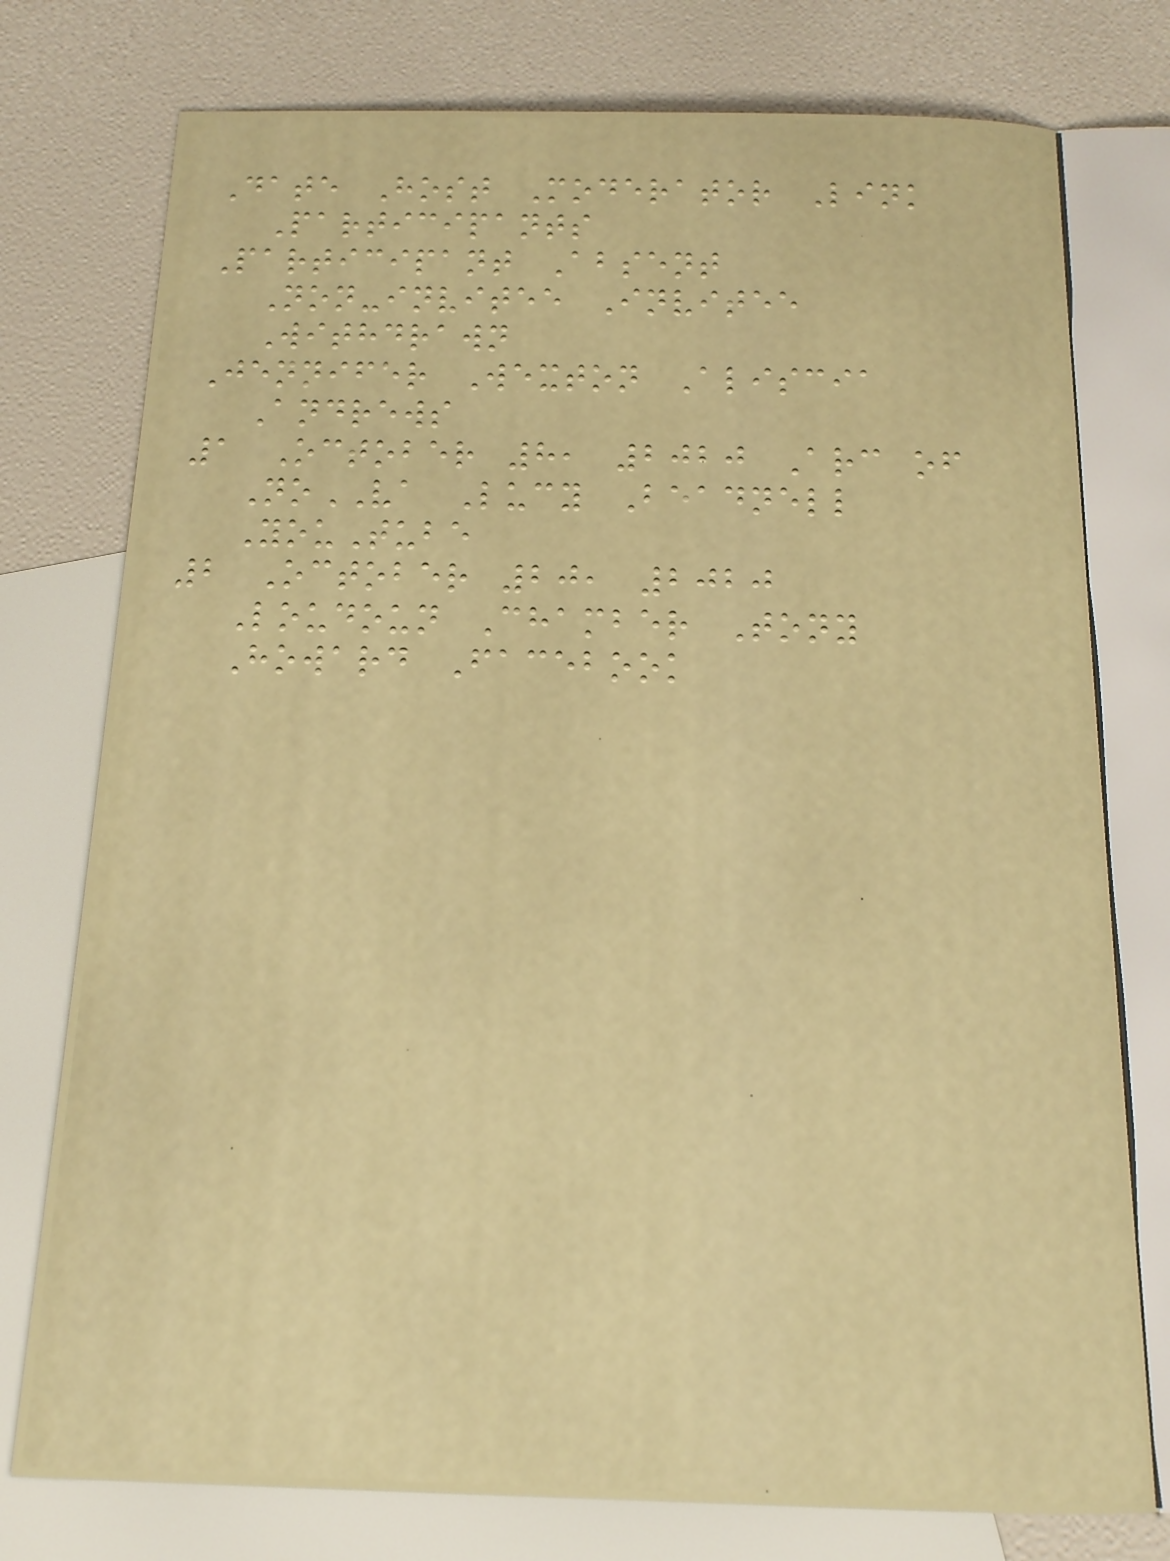Date Host Moderator Link
Participants
Participant Absent
Non-invitee Invitee
Withdrawn
Jennifer Wexton Aliscia
Andrews
1 October 8, 2020 Arc of
NoVA Lucy Beadnell
YouTube
2 October 20, 2020
Loudoun Chamber Tony
Howard Facebook
